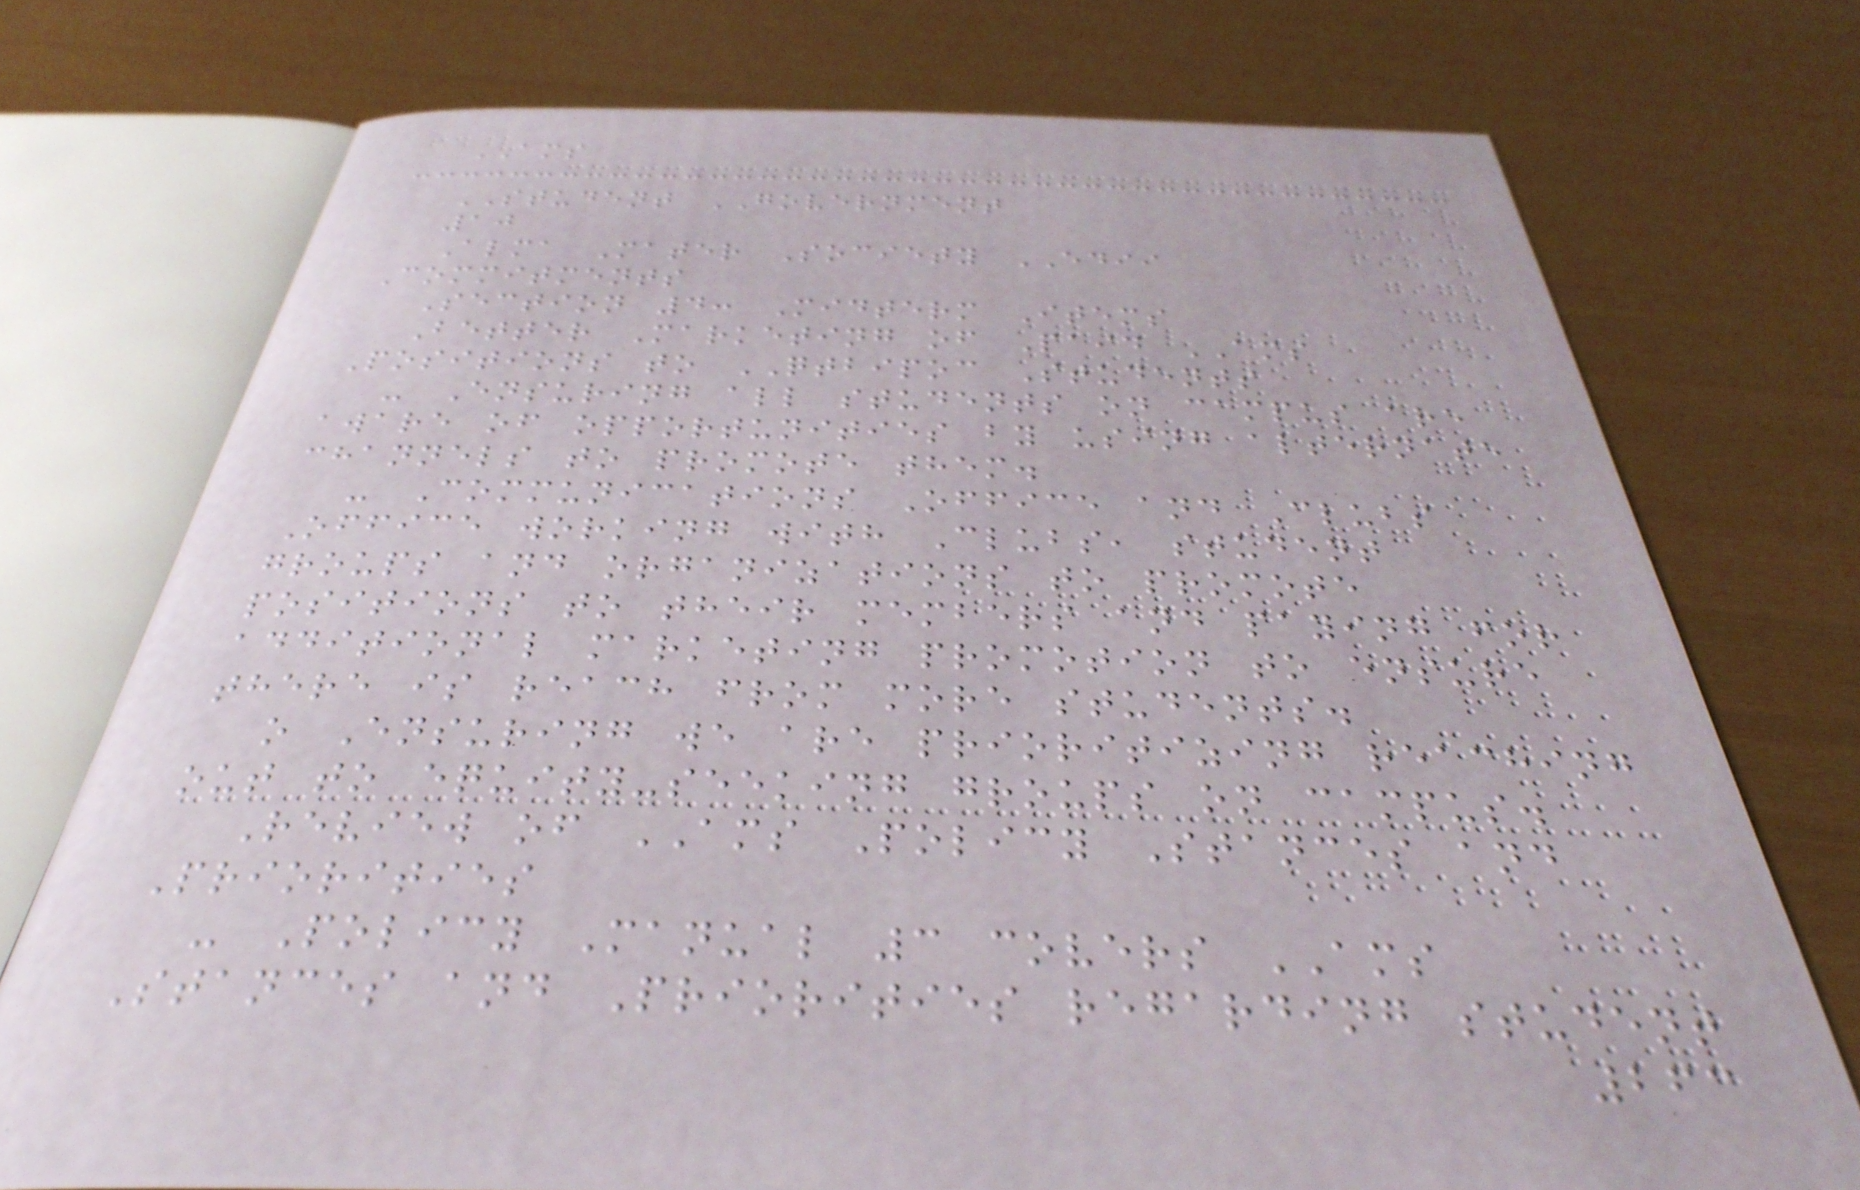AMS
STUDENT GOVERNMENT
10
Alma Mater Society EDII
Commitments
Section 4: Midterm Items
Better Marketing of Paid AMS
Positions to QTBIPOC Students
- Ensuring all students on campus are
aware of opportunities by using alternate
channels to promote them.
- Communications Office and Clubs
Office working with Clubs, student
groups and organizations to promote
positions to their members and paying for
additional marketing promotion to ensure
there is reach from more students.
o Ensuring we are prioritizing reaching
out to equity-seeking groups on campus.
Review of AMS Policy Stances and
Priorities
- Policy Manual 3 covers AMS
Stances and Priorities regarding student
263
